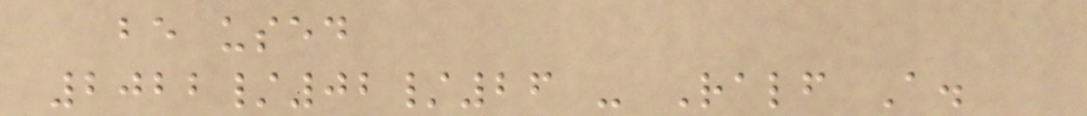be used
2022/02/26 - Ralf A.
